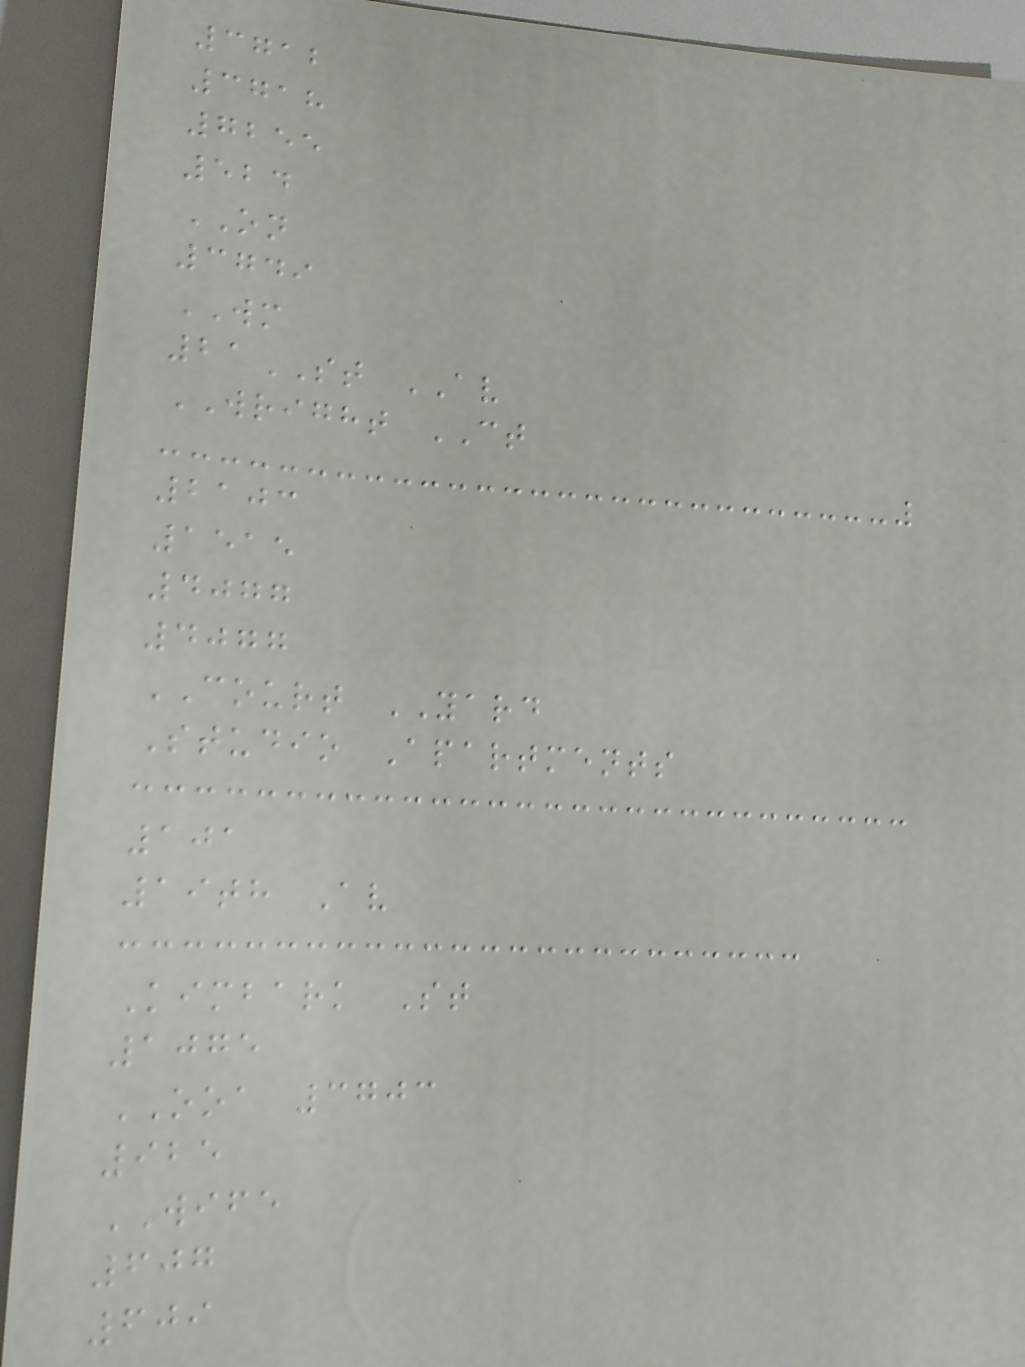3712
3718
7255
524
ON
3749
WM
21ST AV
WRIGHT CT
2103
1515
4077
4077
COURT YARD
Studio Apartments
101
19th Av
Kimbark St
1075
OOA 3703
925
WIFE
607
609
